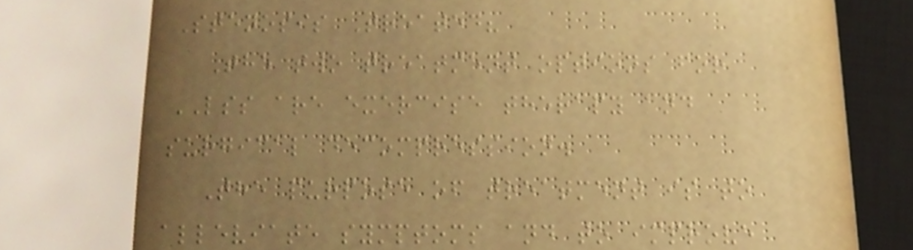Stenosis Treated?
The two treatment options for
LSS are exercise therapy and
surgical decompression.
The purpose of treatment is to
alleviate symptoms and to improve
